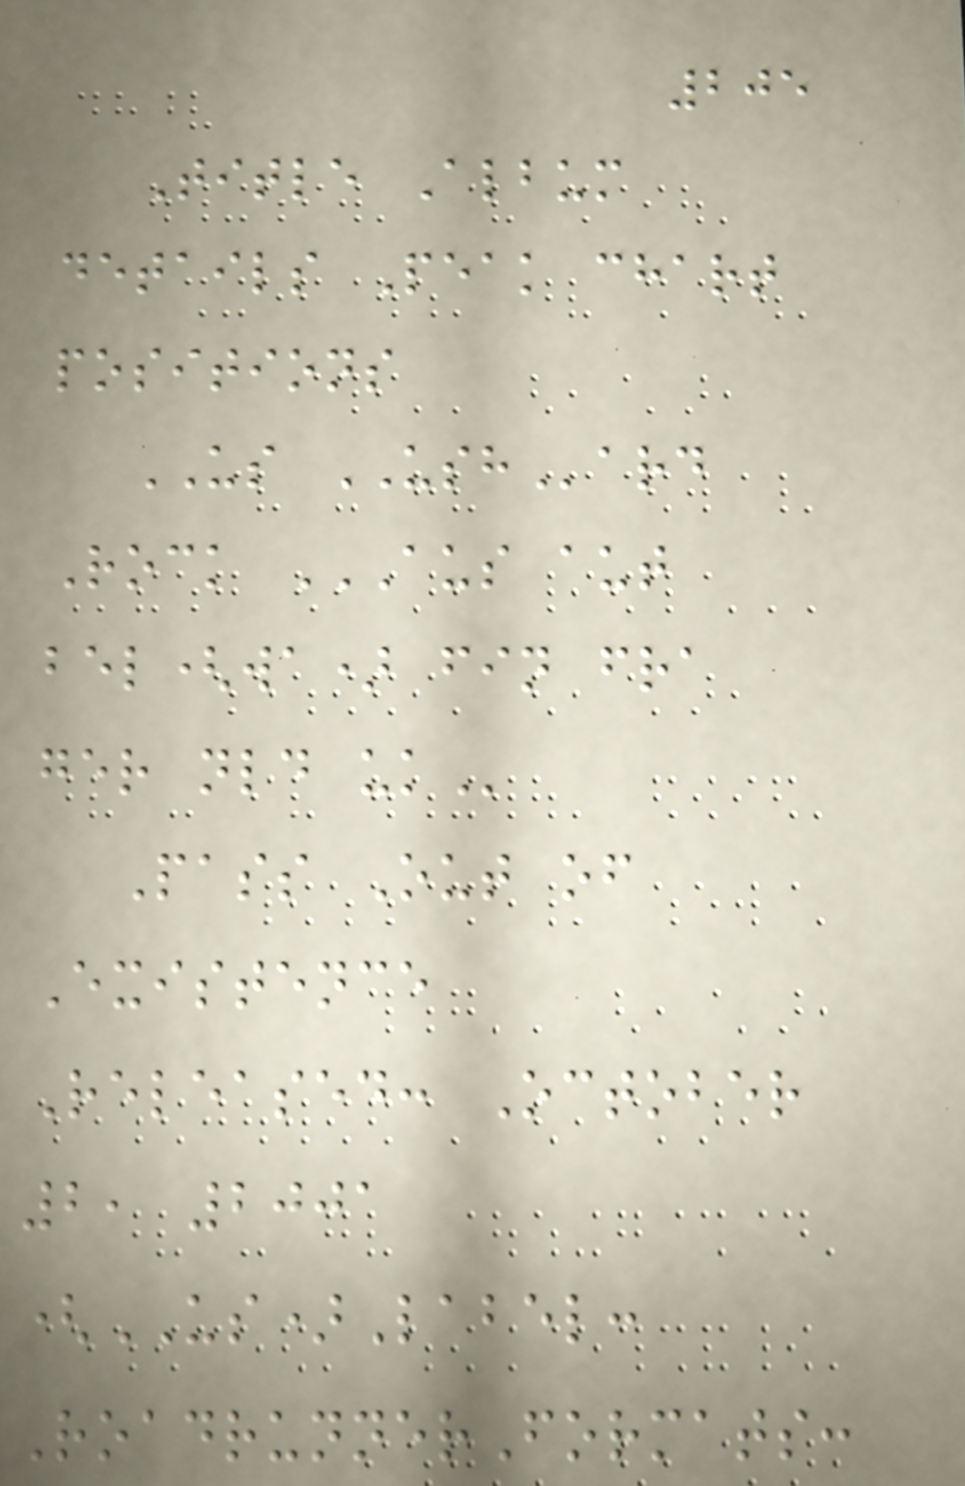205
Title Album
details Peak chart
positions
US USHard
Rock AUS AUT
BEL(WA) FIN FRA
GER NLD UK
Pass Out of
Existence
Released: October
2, 2001
(US)Label:
RoadrunnerFormats:
